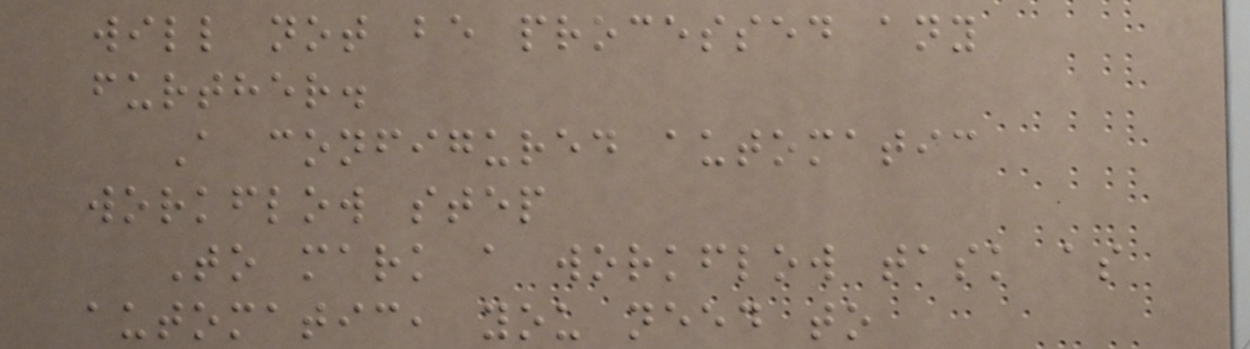will not be processed any
further.
A configured automatic
workflow step
To mark a workflow task as
automatic, you need to
